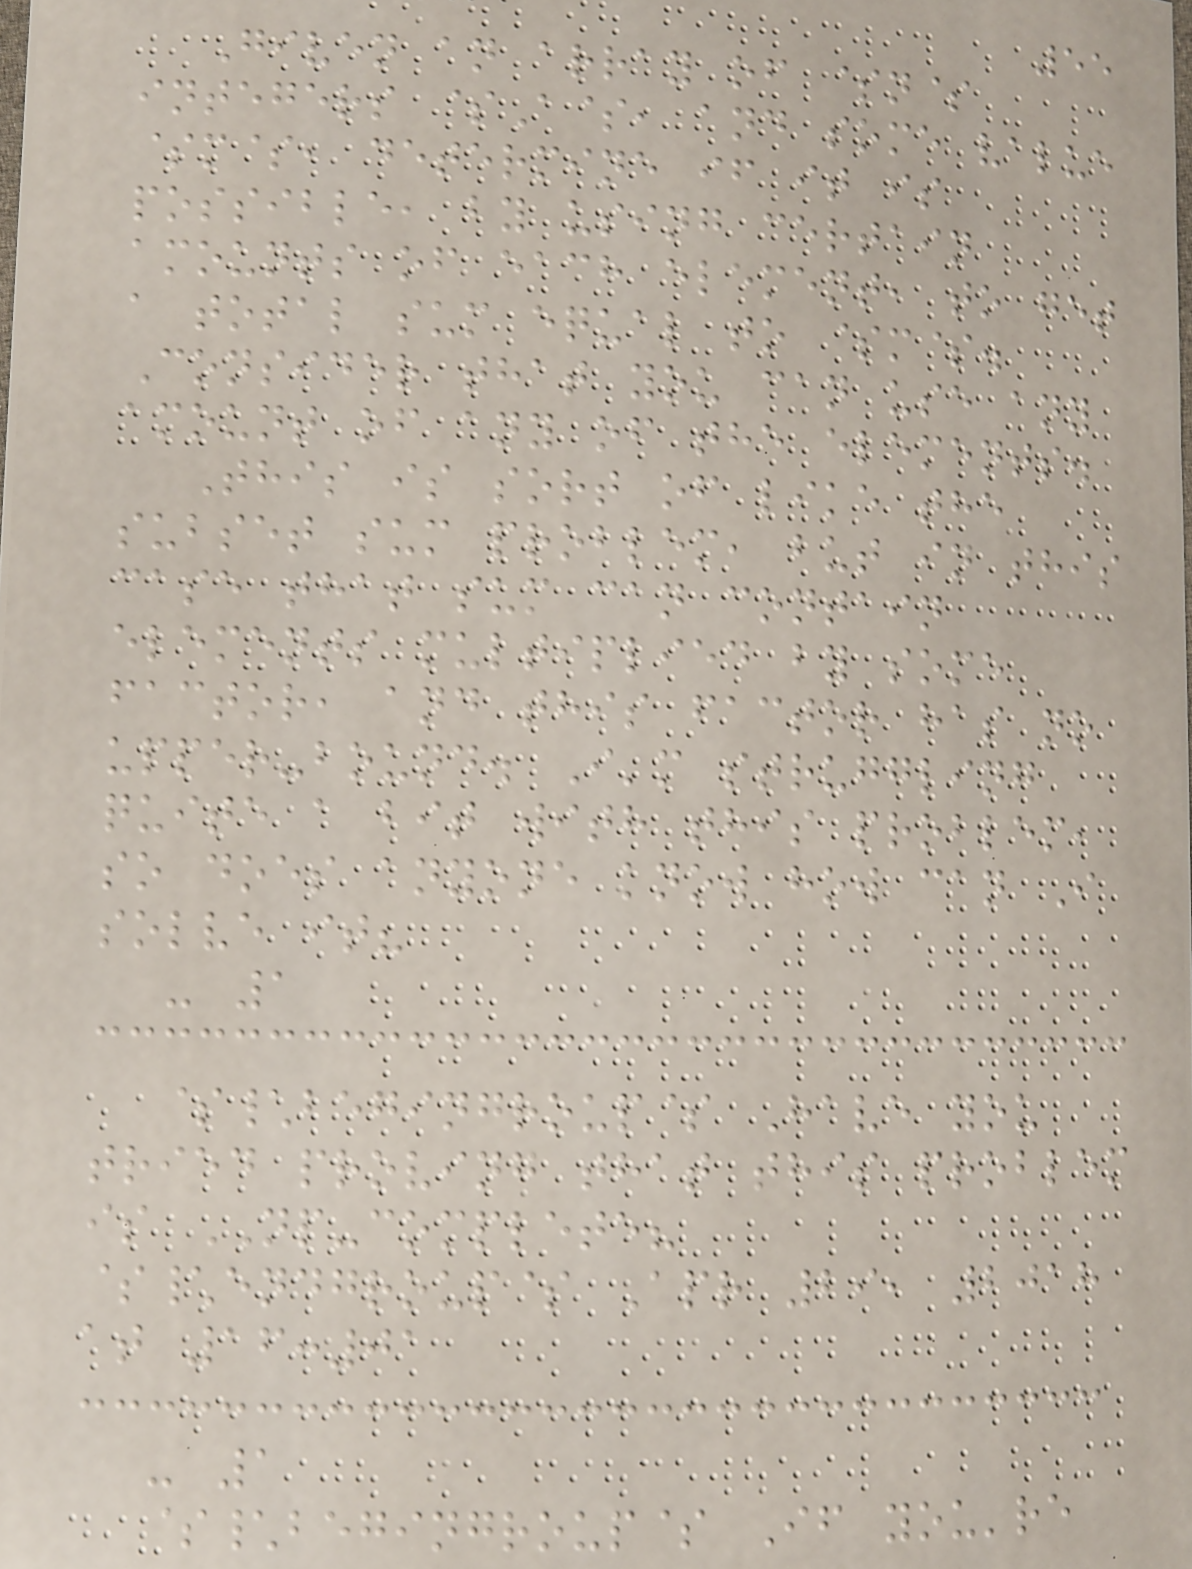55
Given an array of $n$
integers $A$, and some value
$m$, determine if it is
possible, by using certain
amounts of each element, to get
a total sum equal to $m$.
Consider that you can use any
amount of any of the elements.
This is sort of like the
subset sum problem, but in this
case that sum can contain
elements multiplied by some
factor, and this factor has no
upper-bound. I'm struggling
quite a bit with this problem,
so does anyone know how can I
solve it?
- 1
$\begingroup$ Have you
tried proving that this problem
is NP-complete?
$\endgroup$ Apr 29, 2018
at 16:01
- 1
$\begingroup$ If you're
